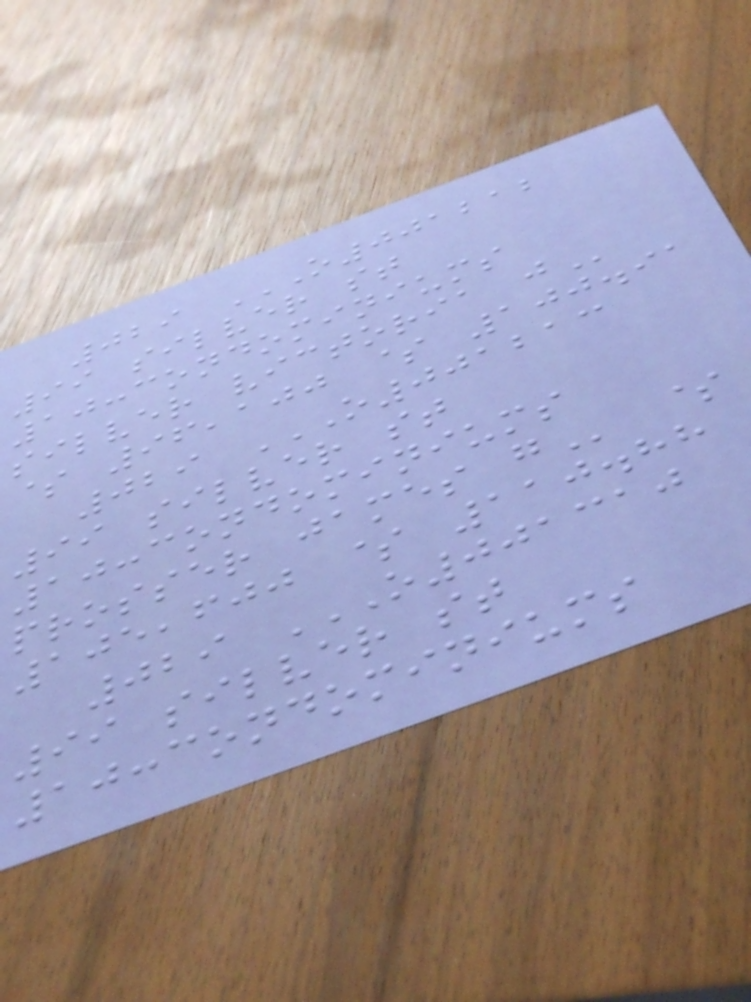029 O001212
99 SILVER ST
10:CONDOMINIUMS
SILVER VICTORIA J
$ 96,100 $ 100.91
029 O001213
99 SILVER ST
10:CONDOMINIUMS
PROSSER JAMES G $
105,600 $ 110.88
029 O001310
99 SILVER ST
10:CONDOMINIUMS
